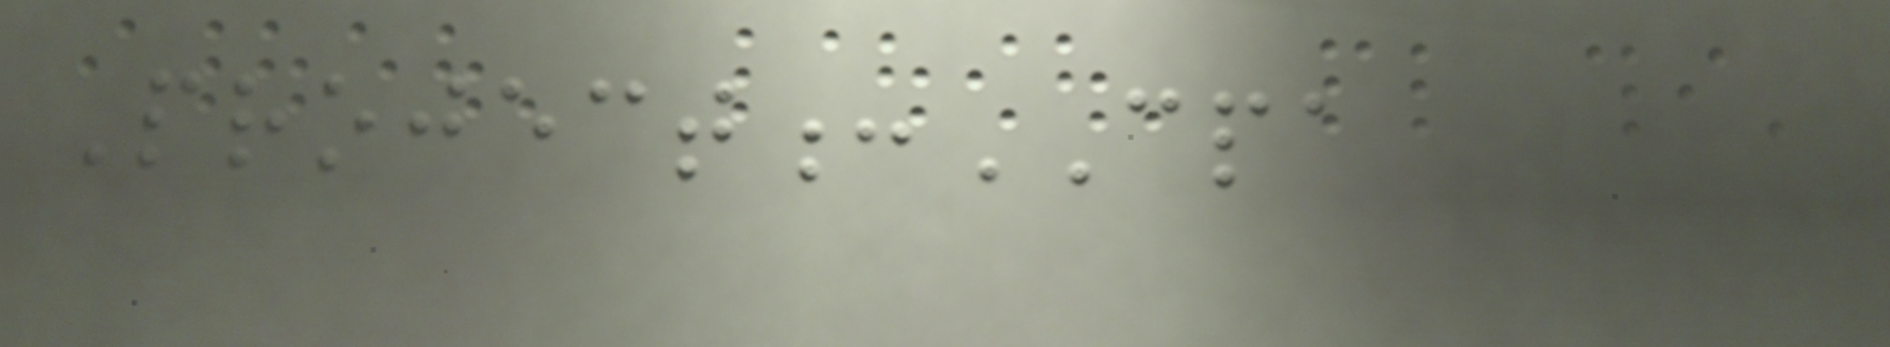Project:CPA
